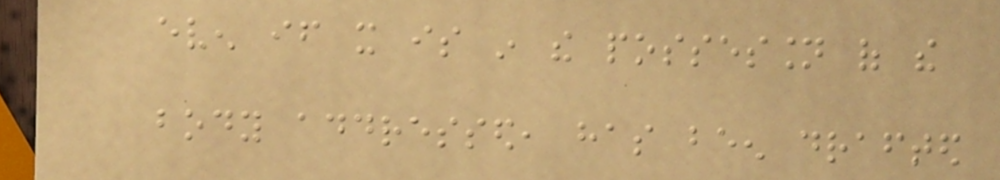even if it is in the possession of the
body addressed, has been drafted
